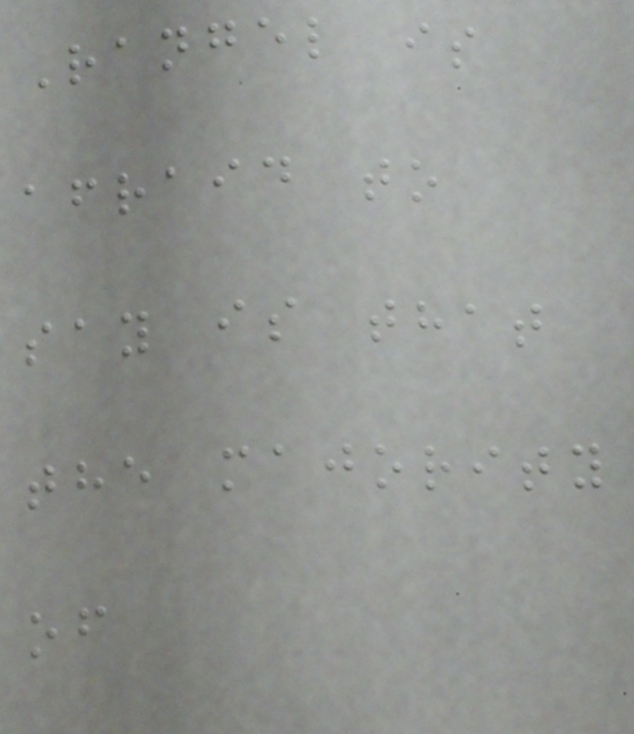Rangel is
afraid to
say is that
the majority
of
